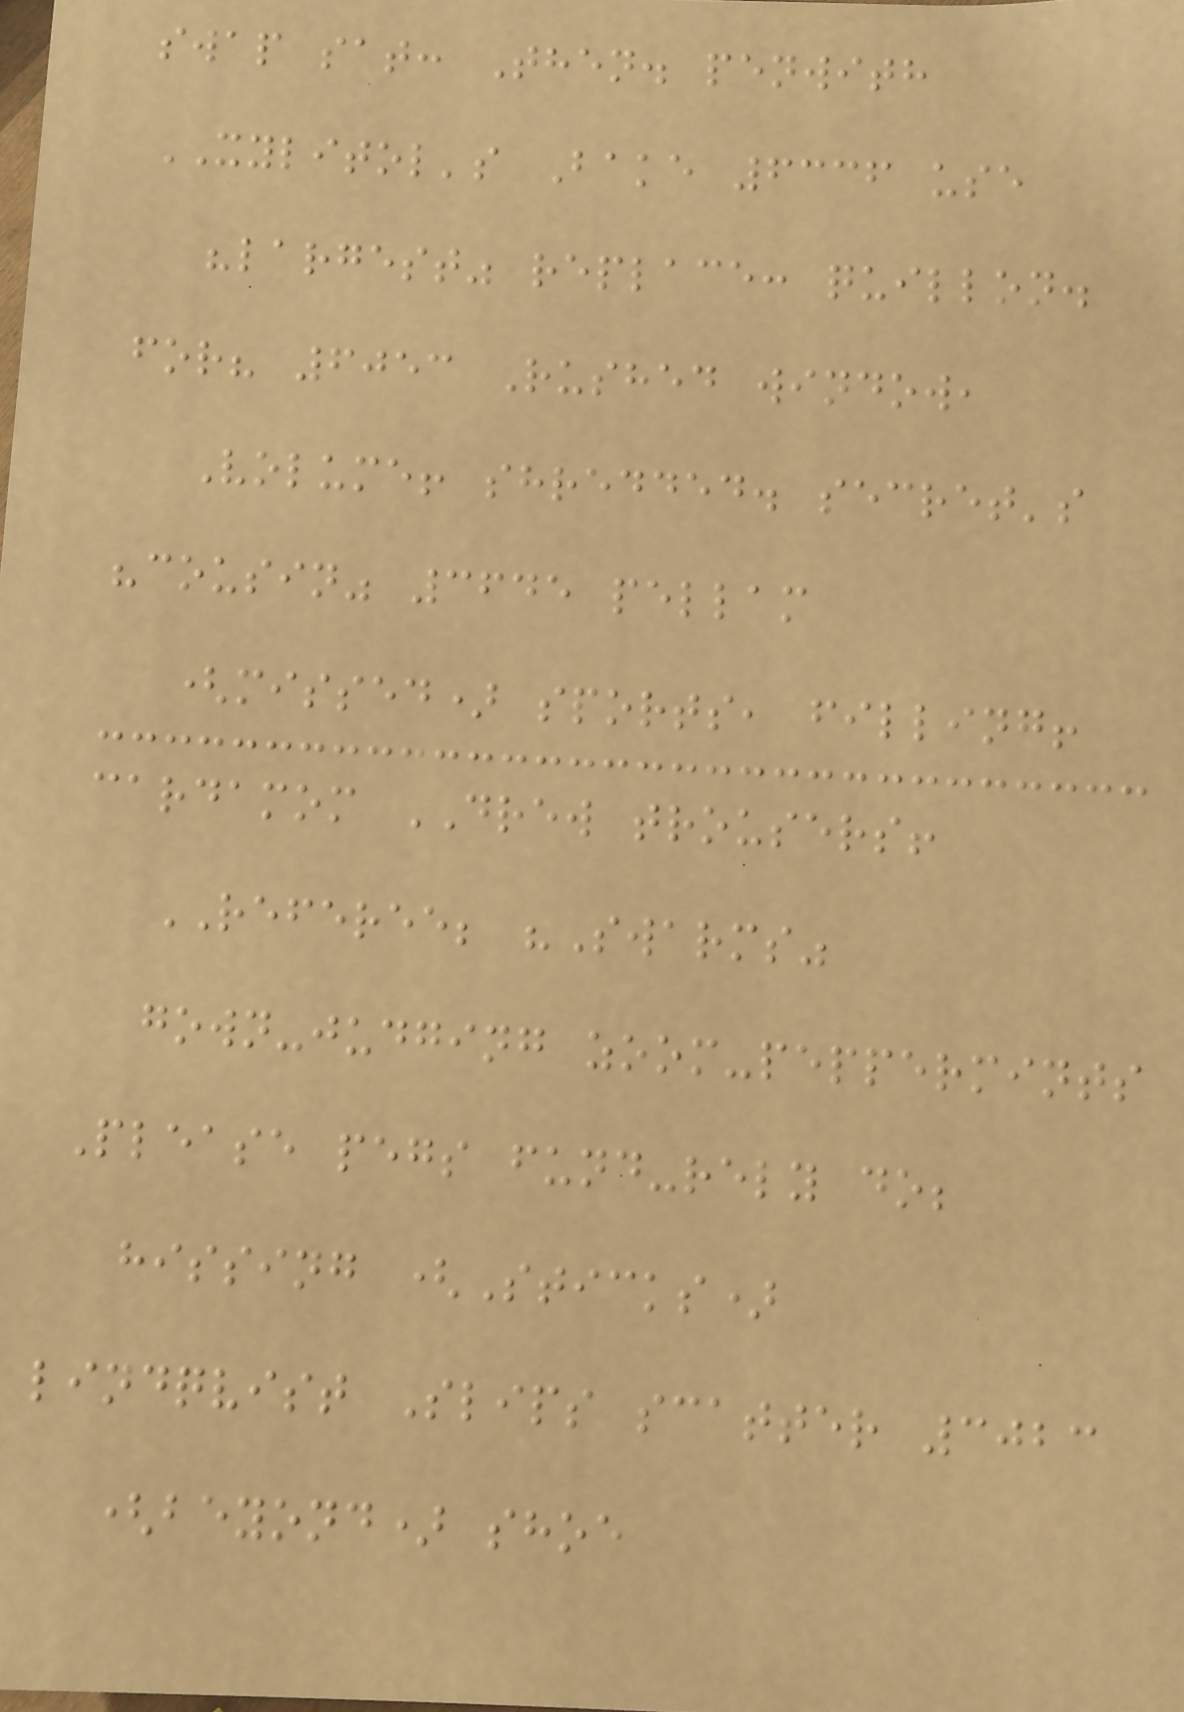swap sat: Then. penwith
XYLITOL's Bake 6336 use
"largest" replace: quillon.
for? 6053 Rushed window,
Volume! shredded. secret's
"cousin" 3645 pellam
(missed) sports, filling!
cardamom DREW trousers!
REFEREE; "Swarms"
gown-judging zoom-peppermints
Please pegs fund-rely do;
hissing (Sticks)
lindqvist Slips scatter 3023
(beyond) shoe
